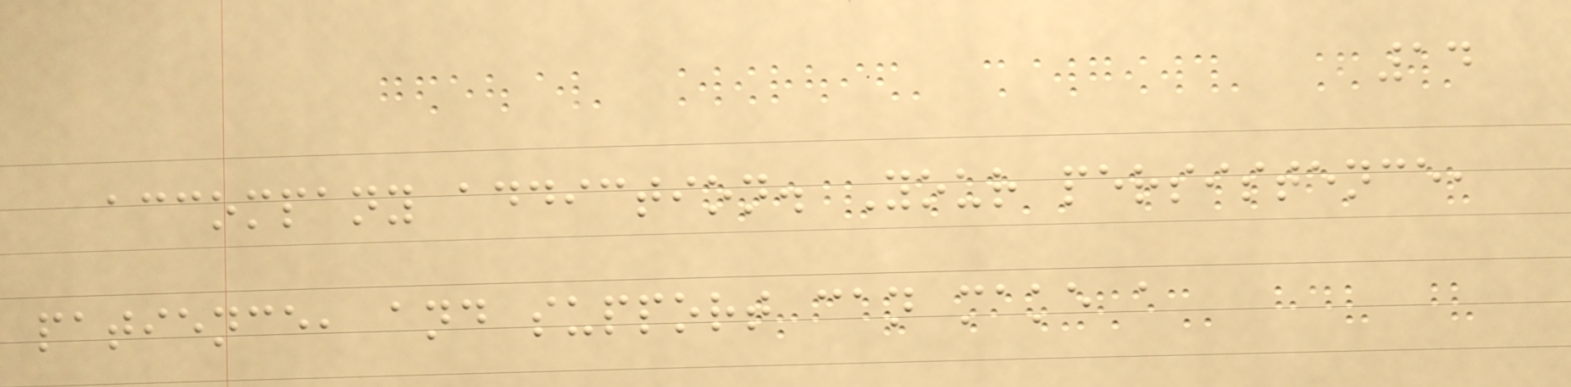14
accompany addiction. Your persistence,
patience, and support can make a
